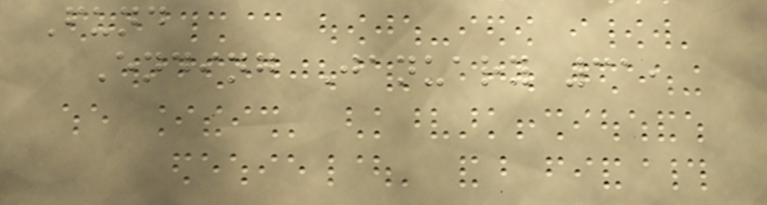Fund
Ending January 31,
